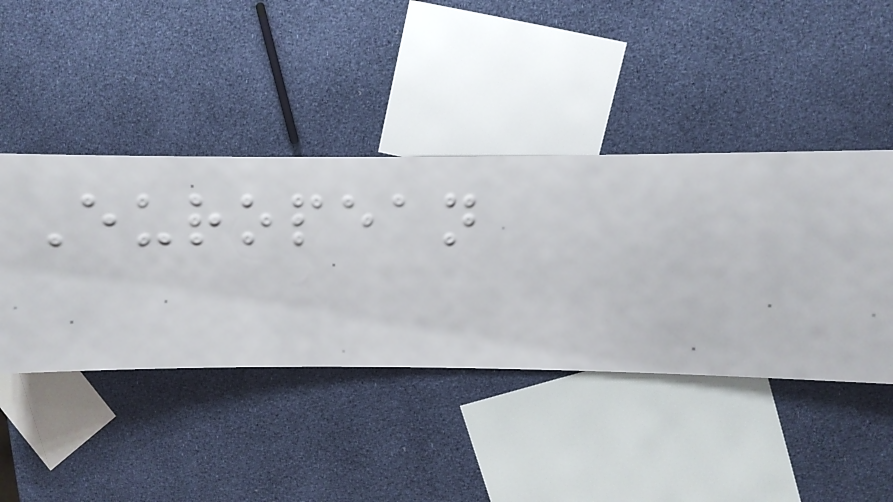European
